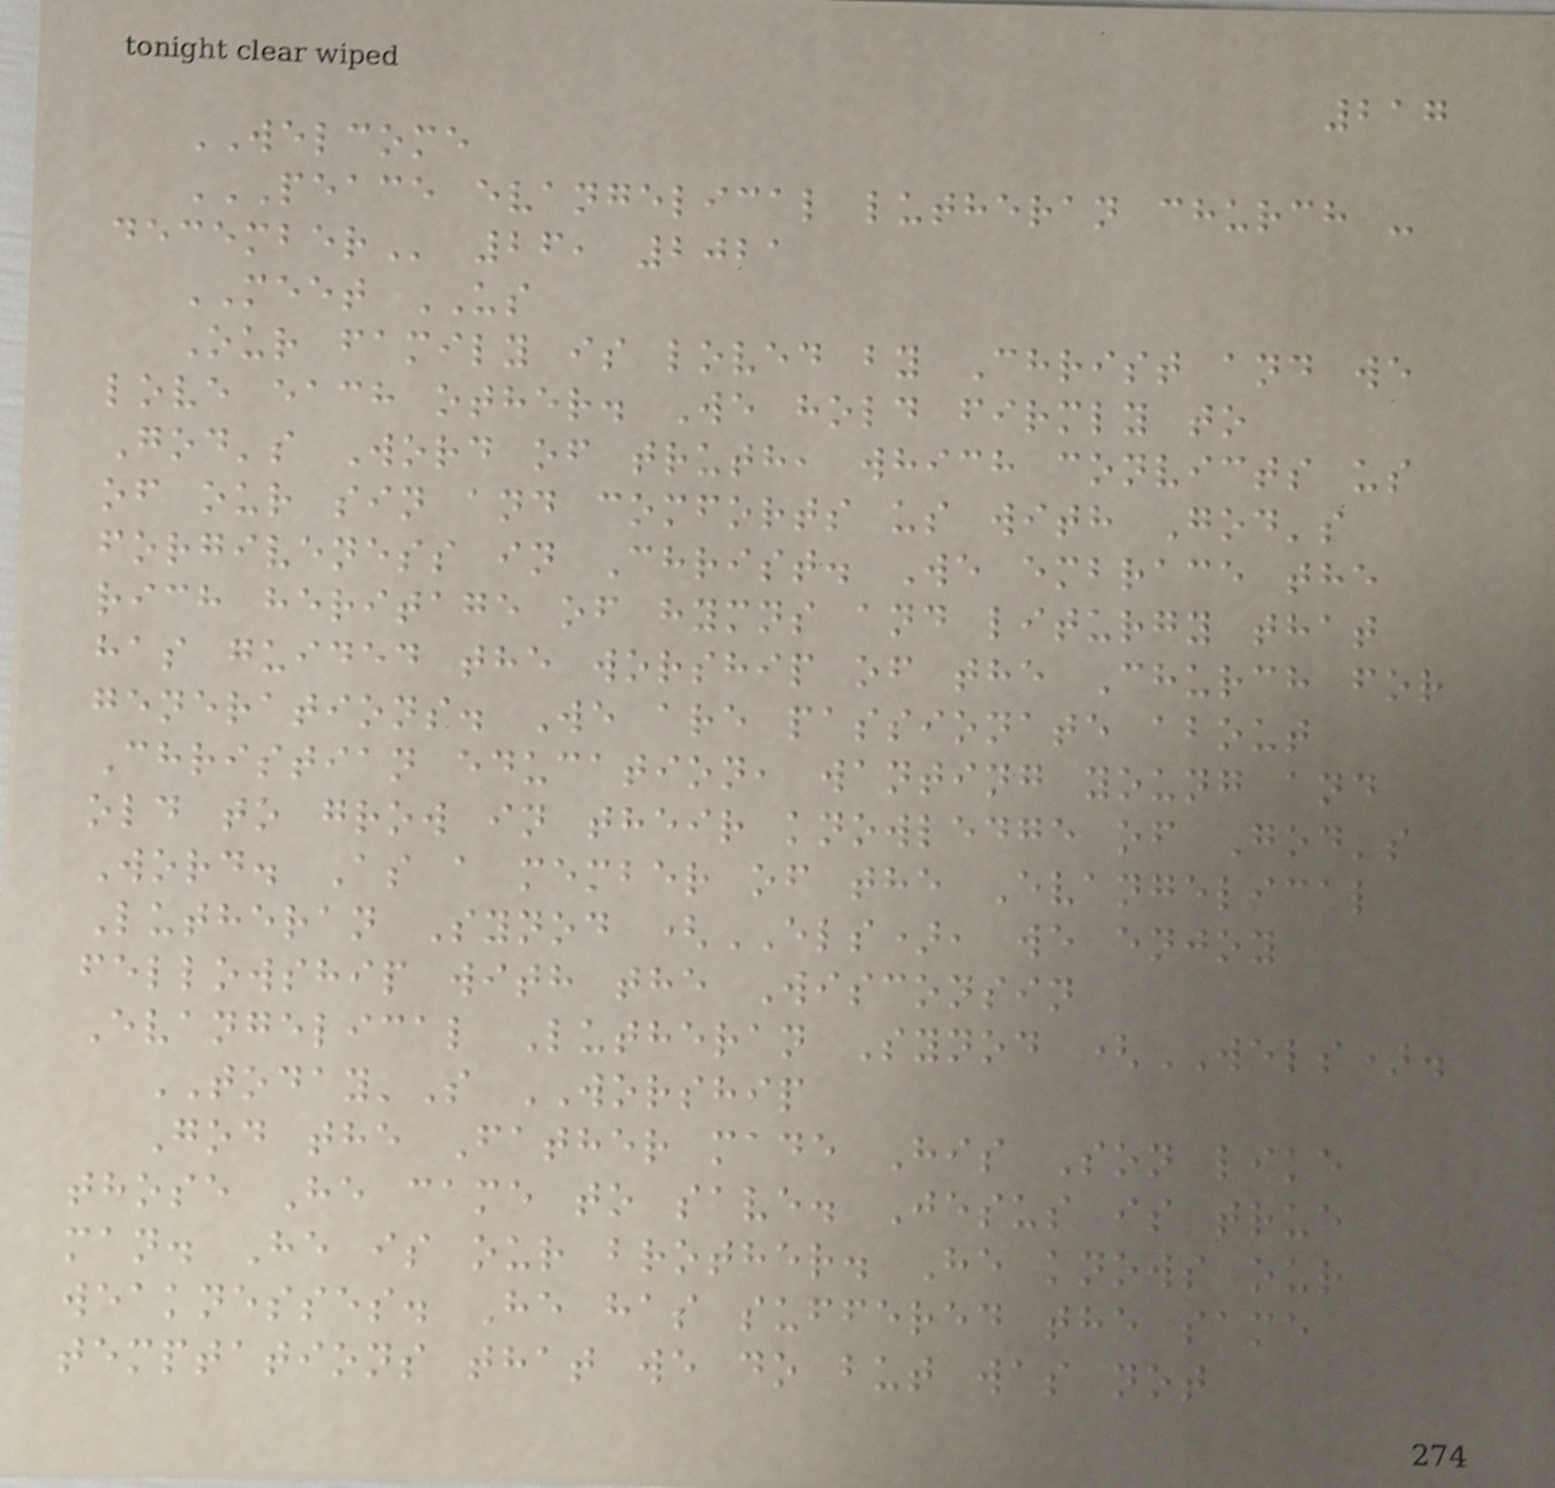217
WELCOME
PEACE EVANGELICAL LUTHERAN CHURCH -
DECEMBER 26, 2021
MEET US
Our family is loved by Christ and we
love each other. We hold firmly to
God's Word of truth, which convicts us
of our sin and comforts us with God's
forgiveness in Christ. We embrace the
rich heritage of hymns and liturgy that
has guided the worship of the Church for
generations. We are passionate about
Christian education, wanting young and
old to grow in their knowledge of God's
Word. As a member of the Evangelical
Lutheran Synod (ELS), we enjoy
fellowship with the Wisconsin
Evangelical Lutheran Synod (WELS).
TODAY'S WORSHIP
God the Father made His Son like
those He came to save. Jesus is true
man. He is our brother. He knows our
weaknesses. He has suffered the same
temptations that we do but was not
